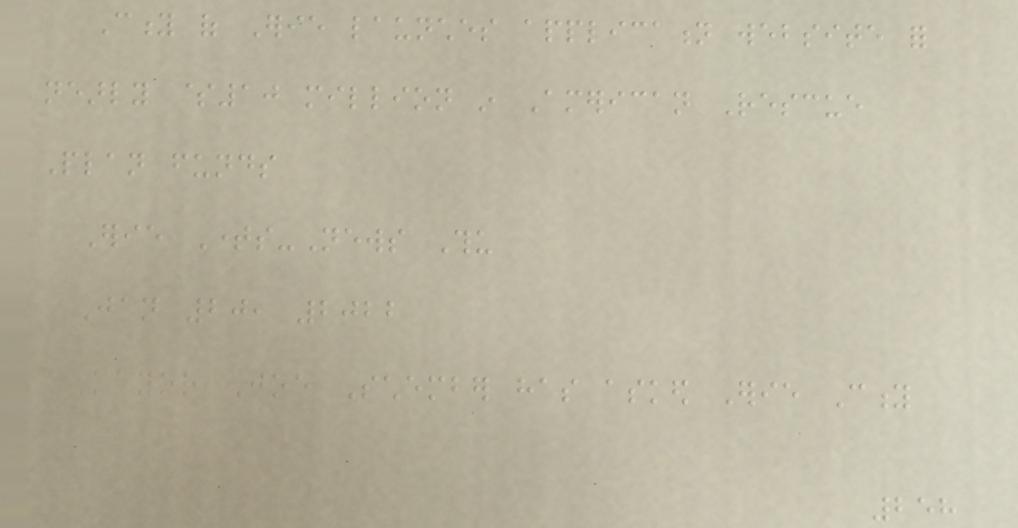City of Erie launches application website for
nearly $10 million in American Rescue
Plan funds
Erie Times-News Thu
Jan 20, 2022
Mayor Joe Schember has asked Erie City
258
